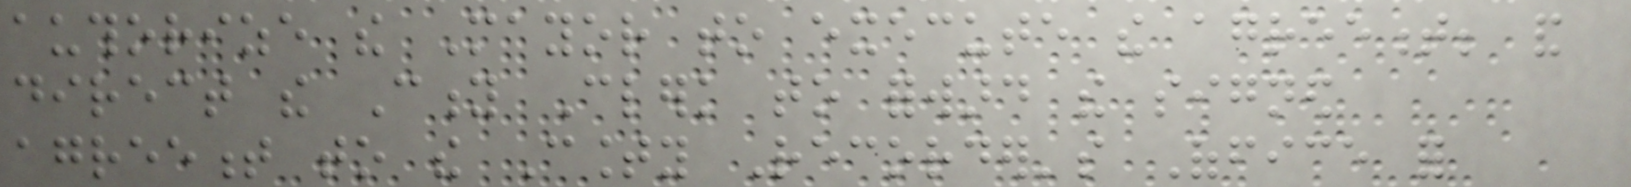authorize the Mayor to execute the agreement; and
direct the City Clerk to forward the signed
agreement to the County Recorder's Office for
